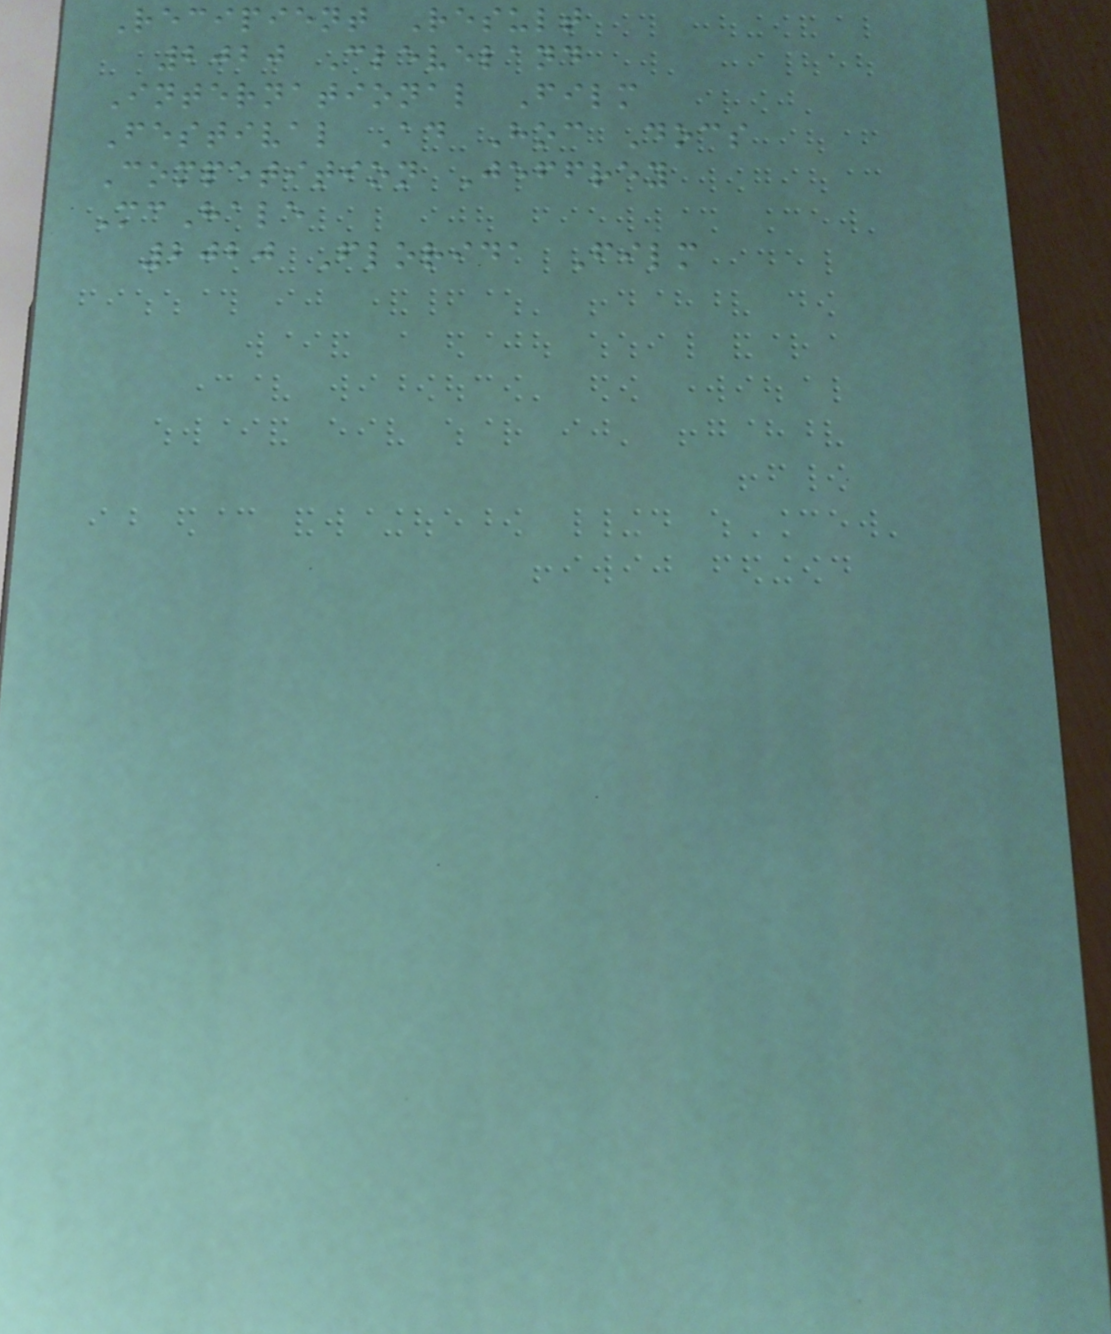Recipient Result
2020 Cleveland
International Film
Festival Ad Hoc Docs
Competition Jeffrey
McHale
2020 Florida Film
